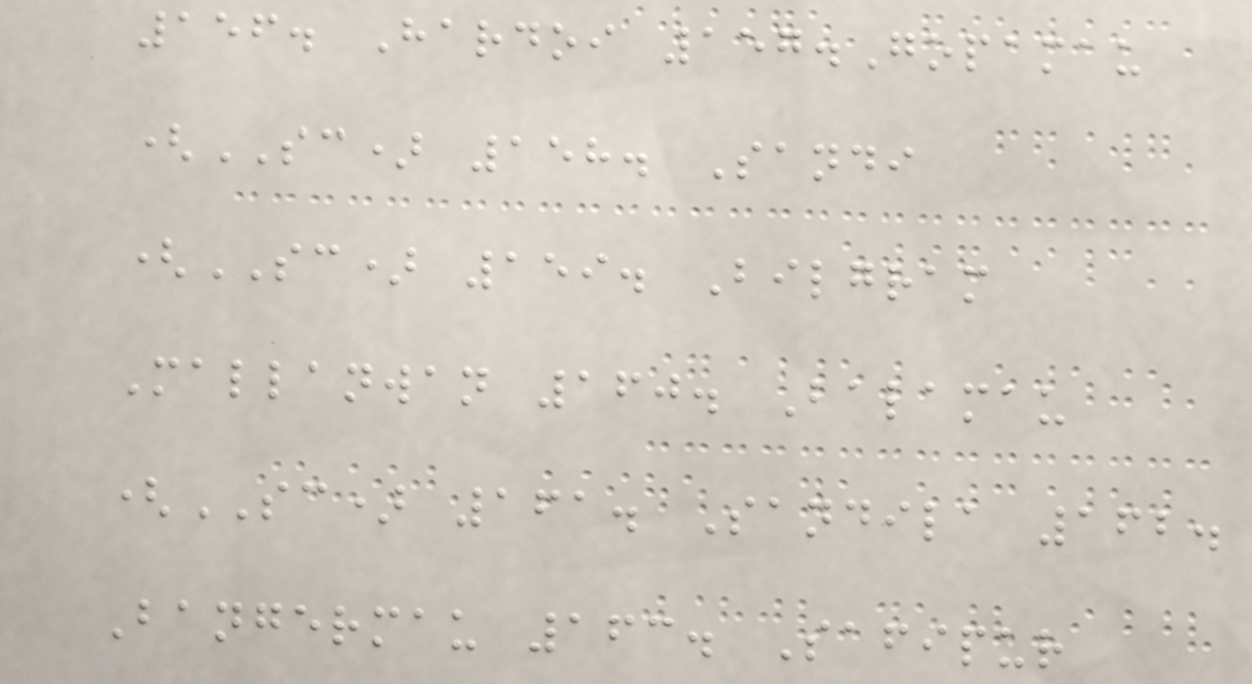156. Hardoi 157.Gopamau
(SC) 158. Sandi
(SC) 159. Bilgram
Mallanwan 160. Balamau
(SC) 161. Sandila 162.
Bangermau 163. Safipur
